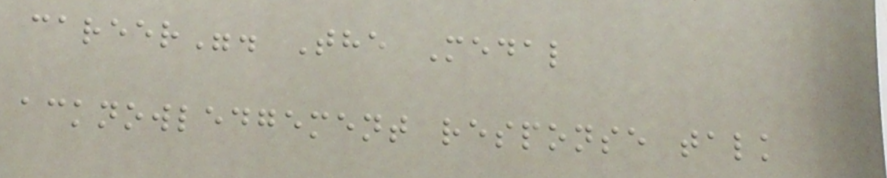career". The Medal
acknowledgement response talk
